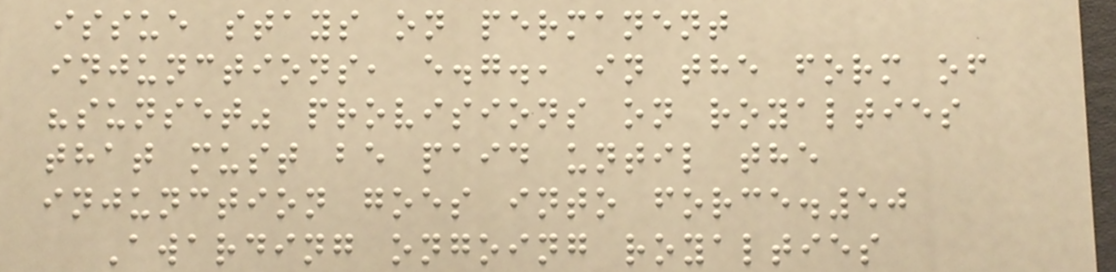issue stays on permanent
injunctions, e.g., in the form of
"sunset" provisions on royalties
that must be paid until the
injunction goes into force.50
Awarding ongoing royalties
